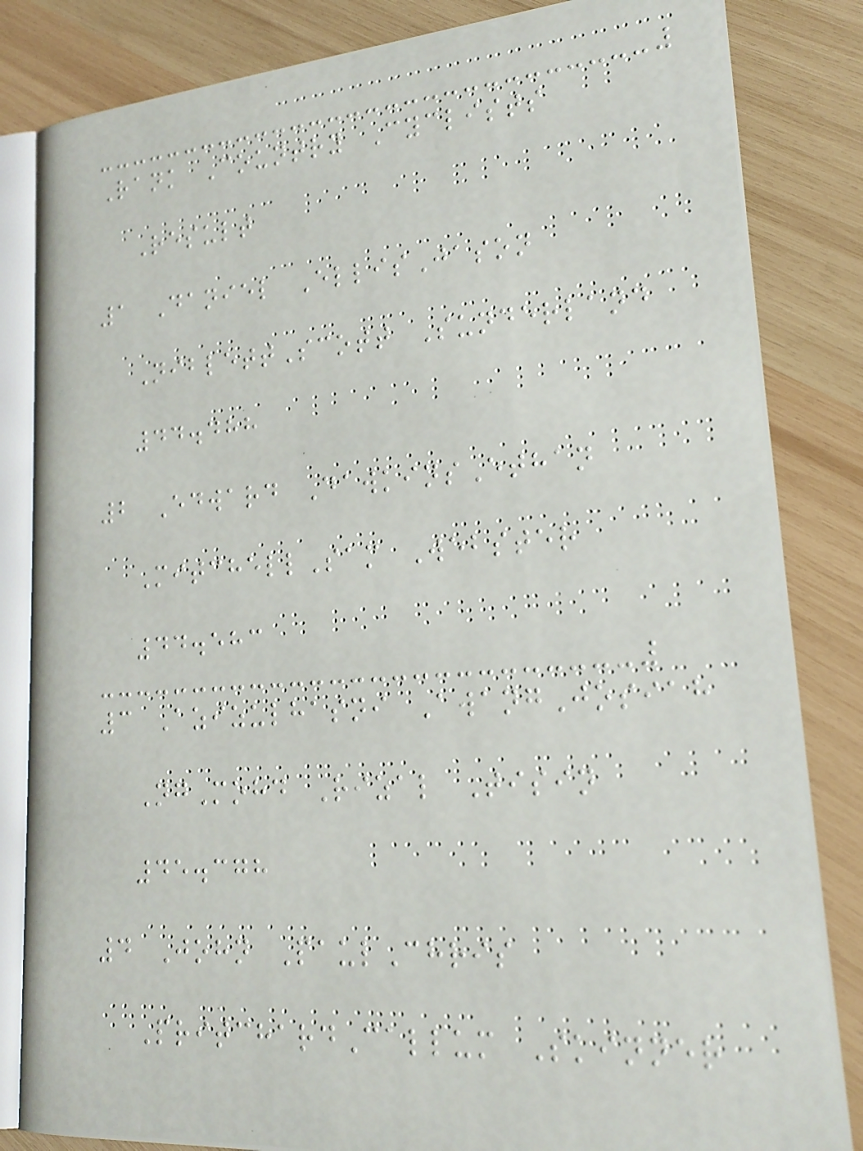Rank Country Cyclists
Result
1 Daniel EllisJason
NiblettScott Sunderland
44.488
2 Edward DawkinsEthan
MitchellSam Webster
44.583
3 Azizulhasni AwangJosiah
NgMohd Rizal Tisin
45.378
4 John PaulChris
PritchardCallum Skinner
